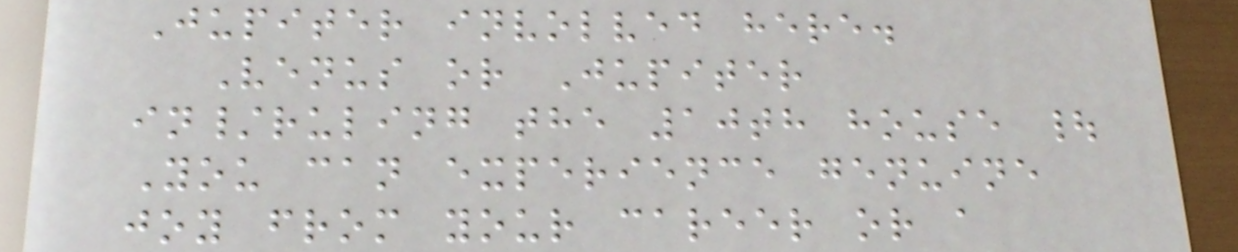Jupiter involved here.
Venus or Jupiter
in/ruling the 10th house |
You can experience genuine
joy from your career or a
